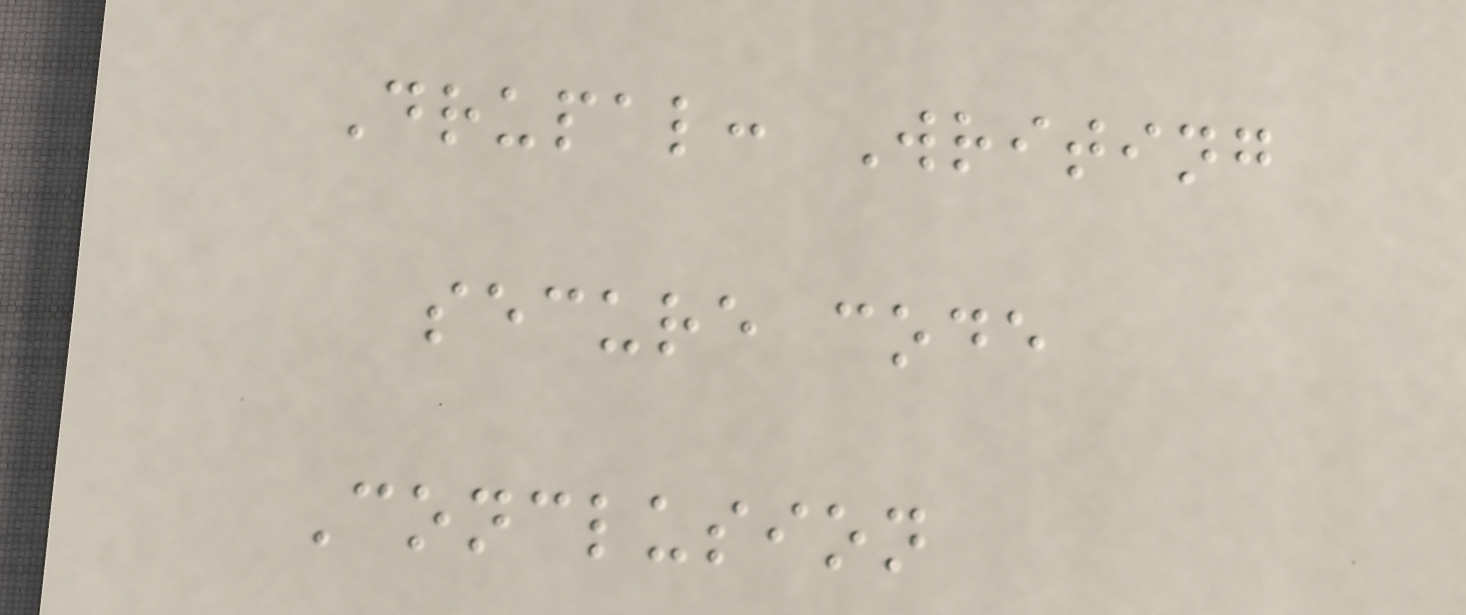Drupal: Writing
secure code
Conclusion
